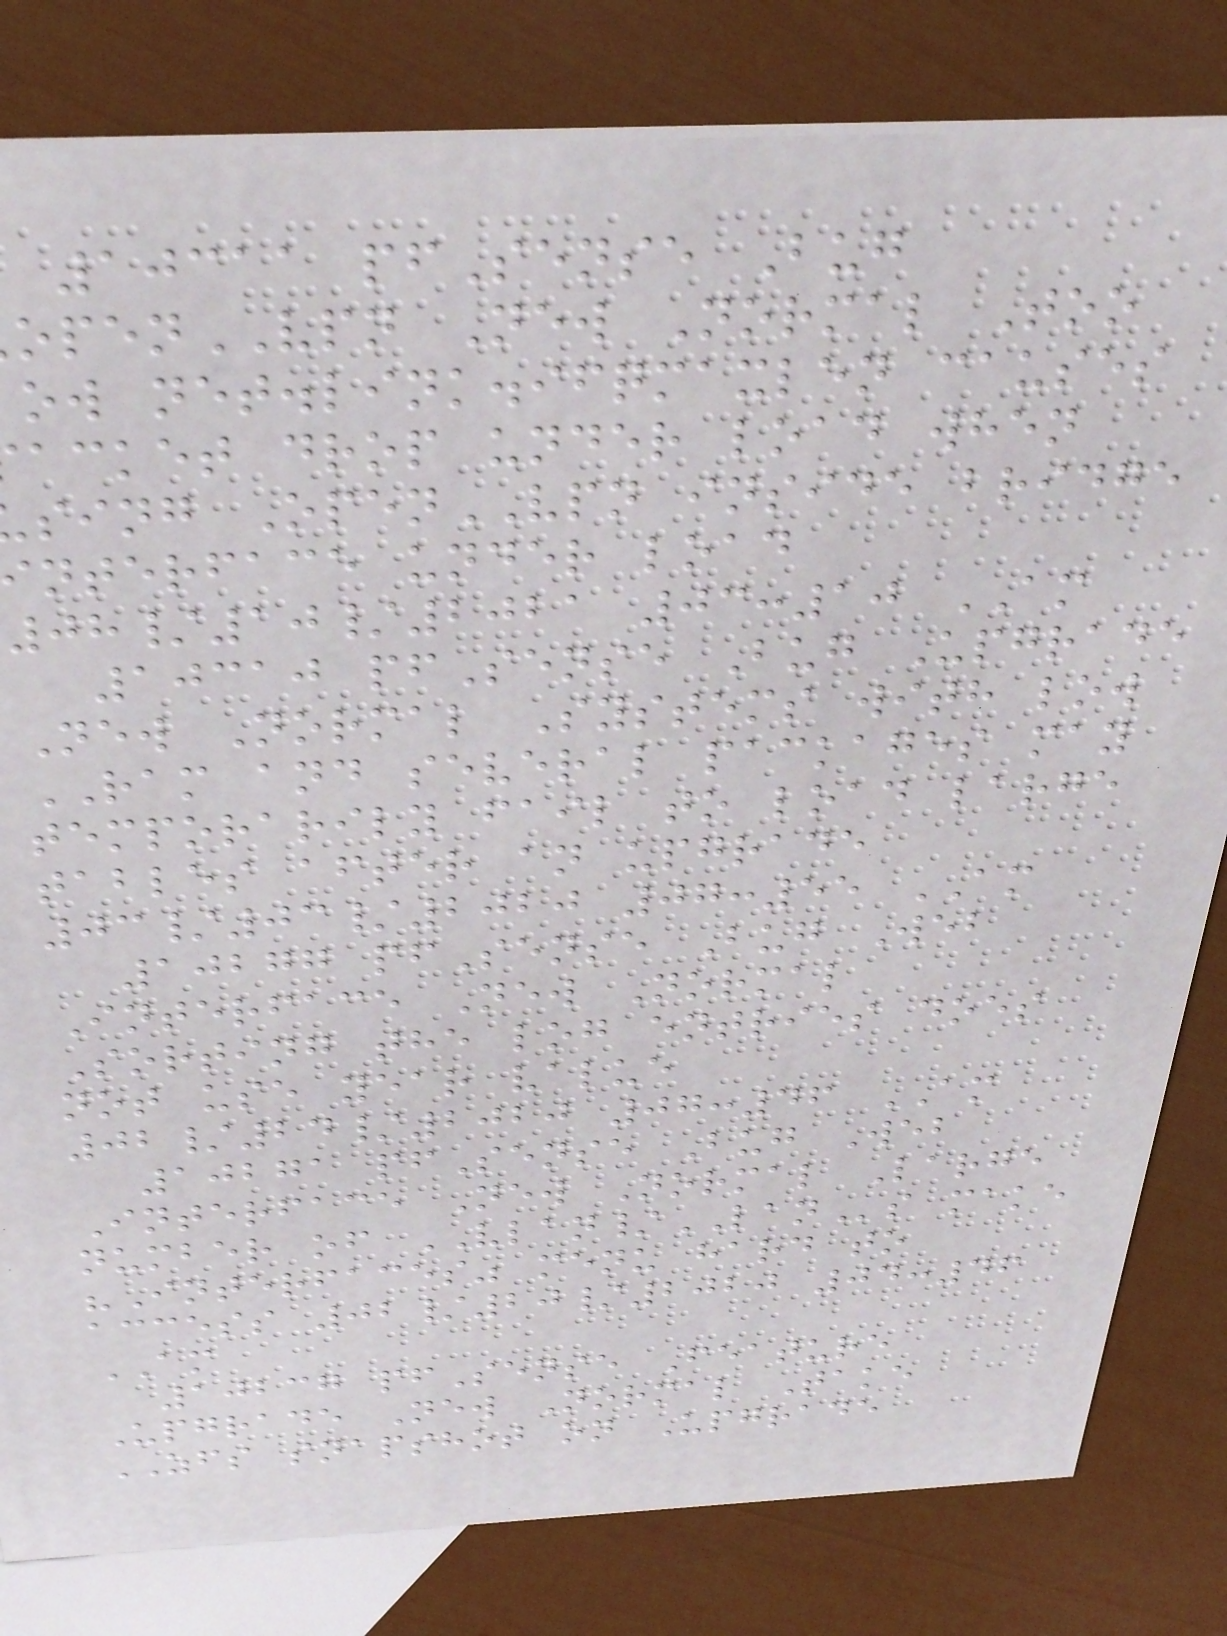10311 pfSense Bug
penVPN New Normal Too
ow net.link.ifqmaxlen causes
acket drop under load when
sing OpenVPN inside bridge
nterface under load
08/10/2021 03:10 AM
10310 pfSense Bug Upgrade
New Normal Systems with low
RAM and several packages may
temporarily fail to load large
tables after an upgrade
03/03/2020 07:55 AM
10277 pfSense Bug Web
Interface New Normal
Sorting the log entries does
not use year value
02/24/2020 07:46 AM
10271 pfSense Bug Web
Interface New Normal Large
number of VLAN/LANs make
"Interfaces" menu hard to
access 02/20/2020 04:46
AM
10237 pfSense Feature
Upgrade New Normal Take
ZFS snapshot on Upgrade
